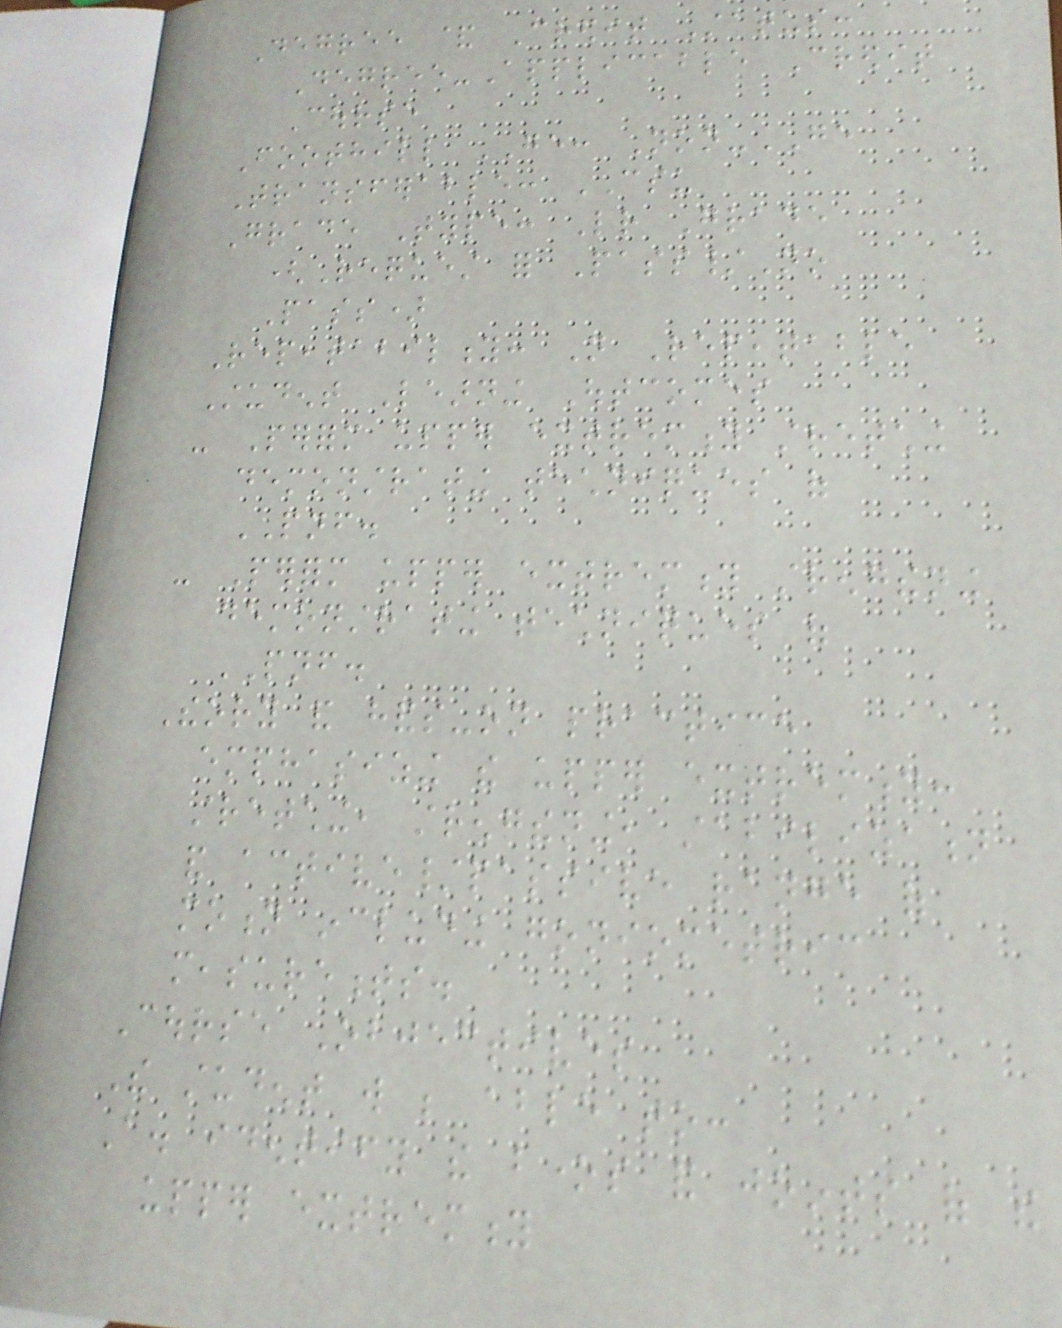Degree & Credit Status:
Degree-Applicable Credit
Course
Foothill GE: Non-GE
Transferable: CSU
Grade Type: Letter Grade
(Request for Pass/No
Pass)
Repeatability: Not Repeatable
Student Learning Outcomes
- Perform upper extremity stretching
demonstrating techniques of
PNF.
- Perform upper extremity strengthening
demonstrating techniques of
PNF.
Theory and hands-on practice
emphasizing the upper extremity:
stretching, strengthening, stabilization
and active/passive range of
motion including goniometric
measurements.
Course Objectives
The student will be able to:
A. identify the bones and joints of the
upper extremity
